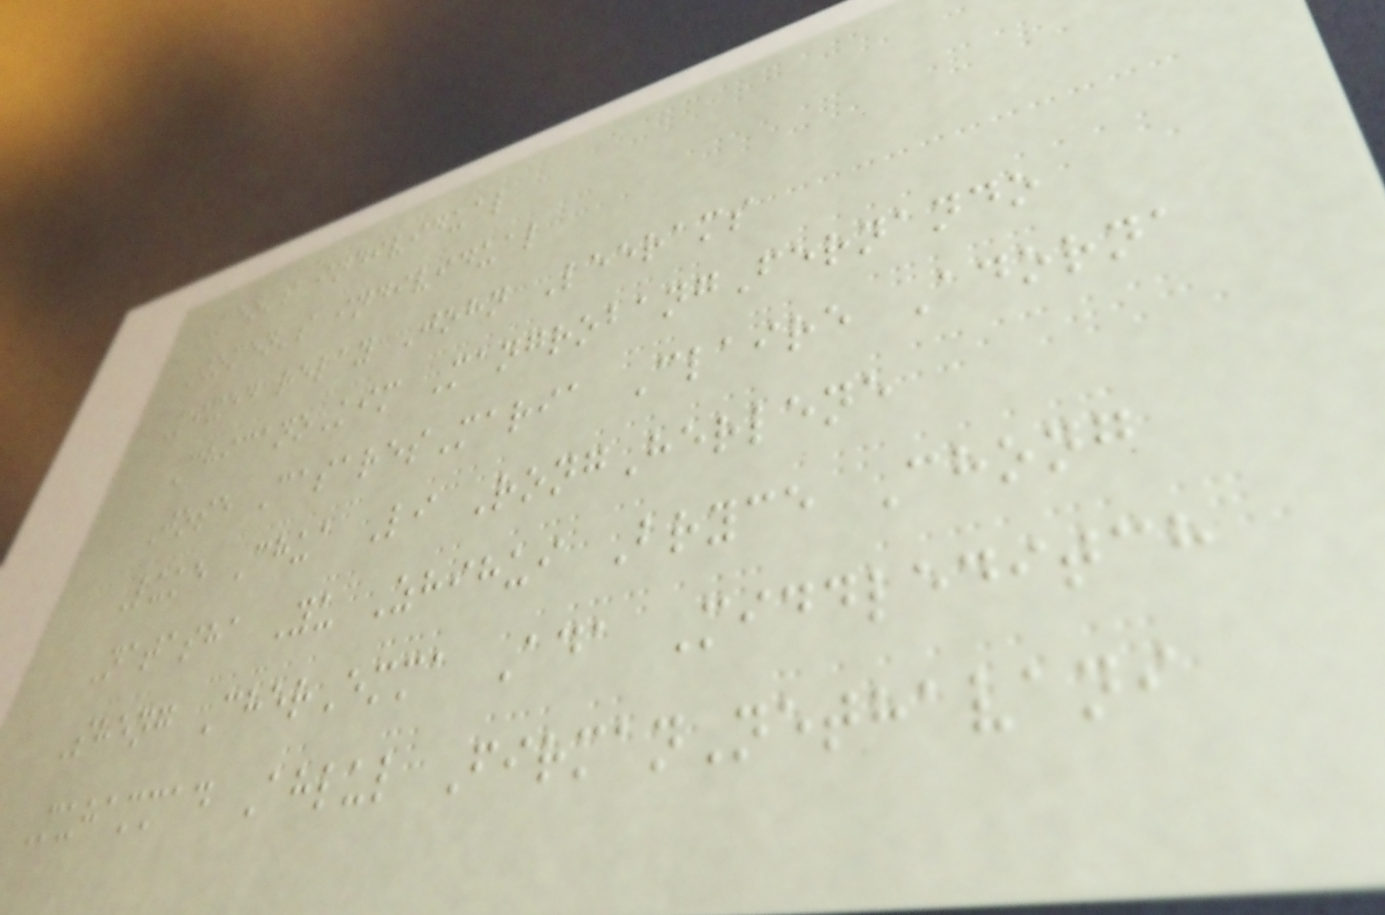Men's individual
Women's individual
Mixed relay John Leerams
ChicanoKim MangrobangFernando
Jose CasaresMaria Claire Adorna
Luke Chua Li RongHerlene
Natasha Yu Zhihui Bryce Chong
Sheng CherEmma Ada Middleditch
Muhammad Ahlul FirmanNethavani
